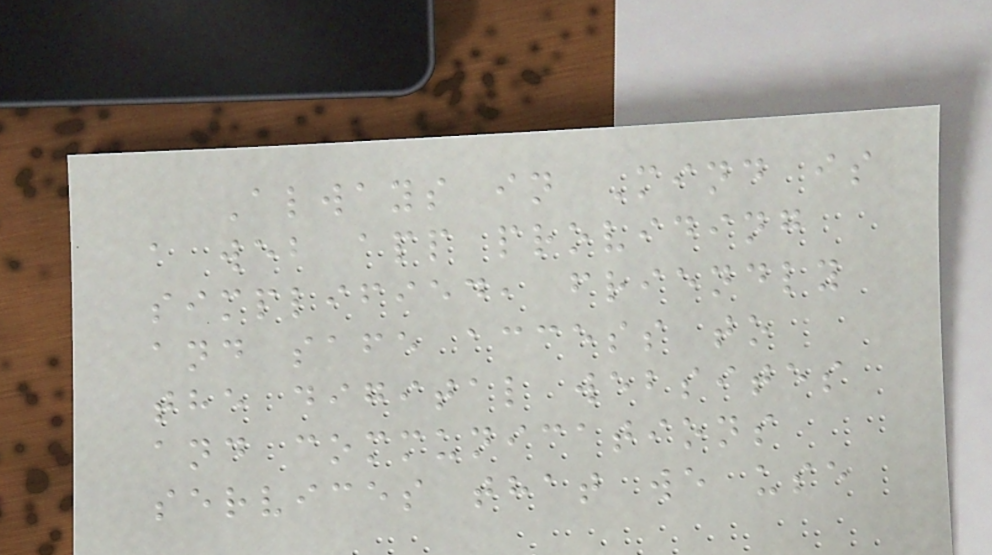Always in Mind is
a web app providing
simplified, friendly
and safe access to
the digital websites
and communications
services that we use
